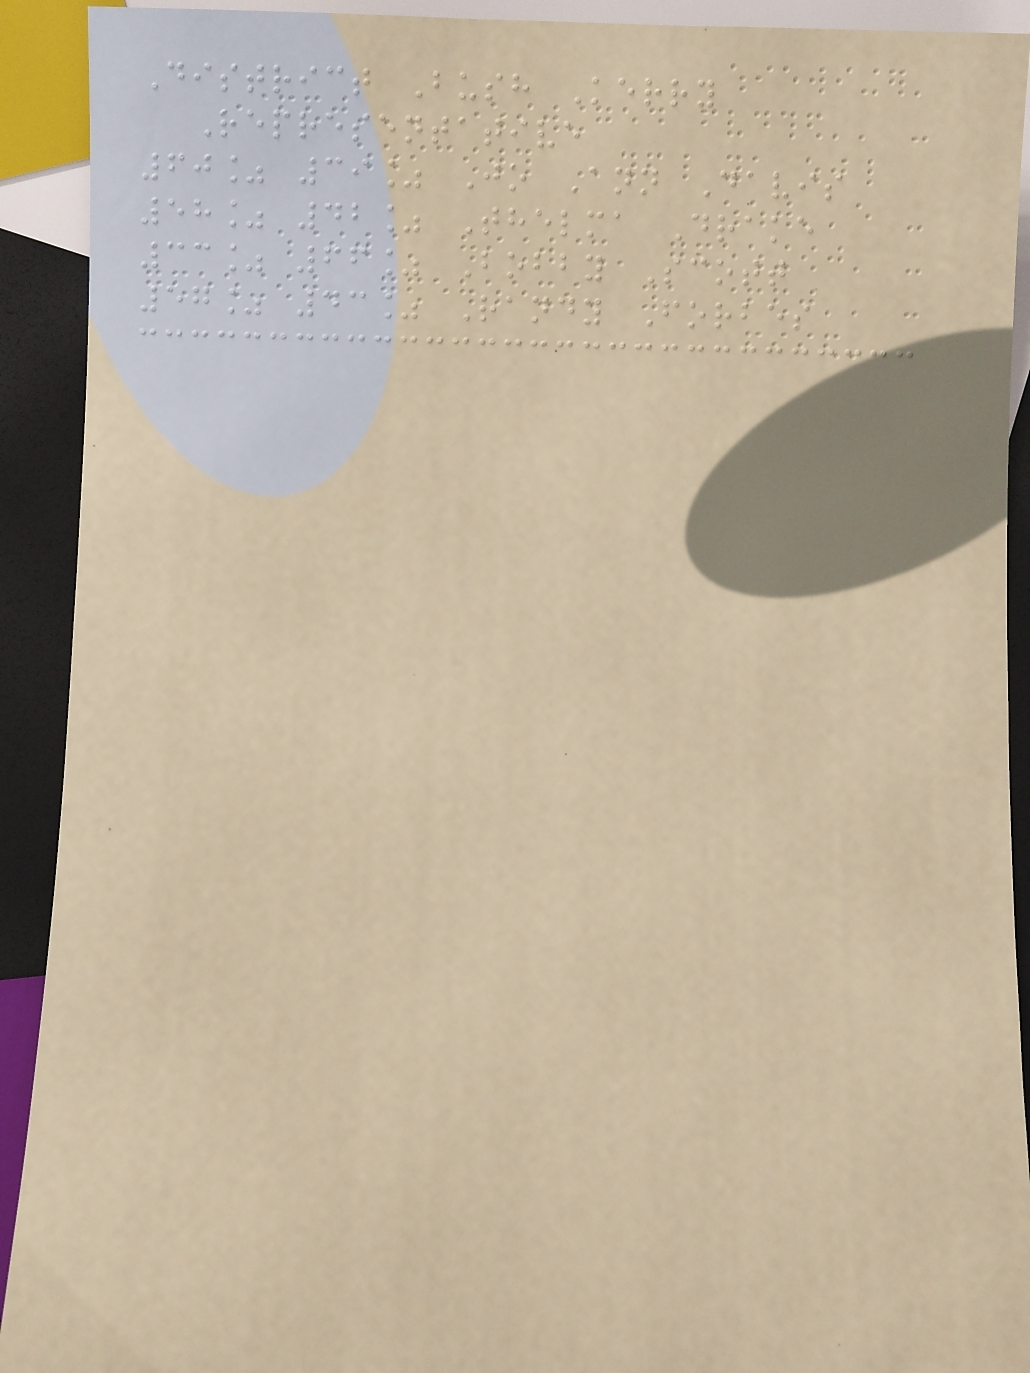District Bush Kerry
Representative
60% 39% Jo Ann Davis
58% 42% Thelma Drake
33% 66% Bobby Scott
57% 43% Randy Forbes
